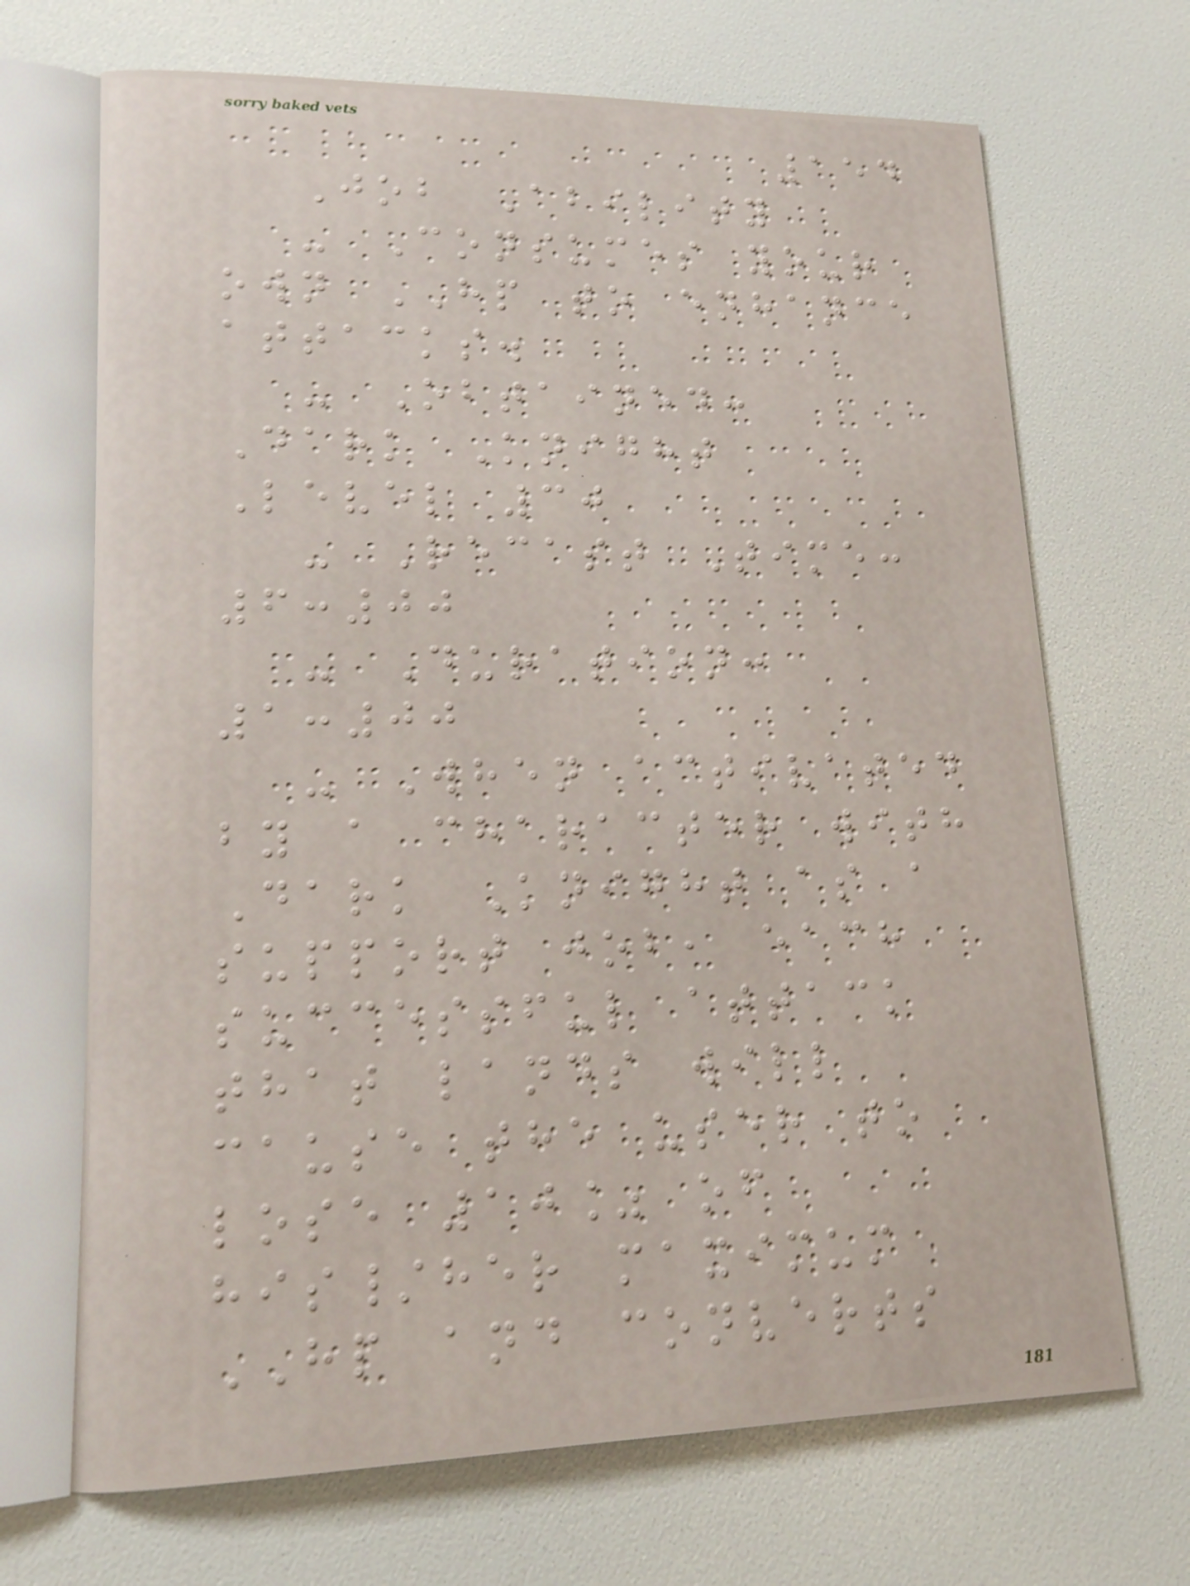154
Job Ability
- Consumes your
own HP to enhance
attacks.
- Obtained:
Dark Knight
Level 30
- Recast Time:
6:00
- Duration:
1:00
- When activated
by a character with
Dark Knight as a
support job, each
successful attack
that lands will
cause the user to
lose 10% of
his/her maximum
HP and converts
